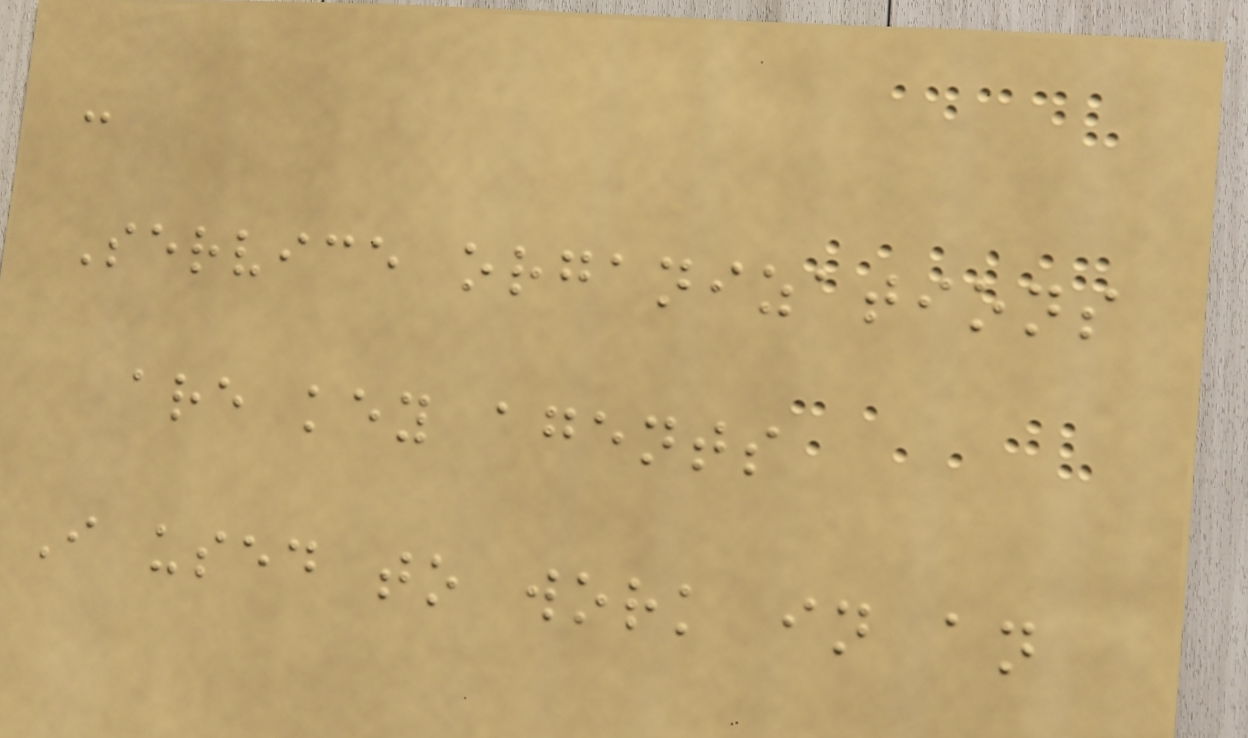-
Service organizations
are key agents
I used to work in an
